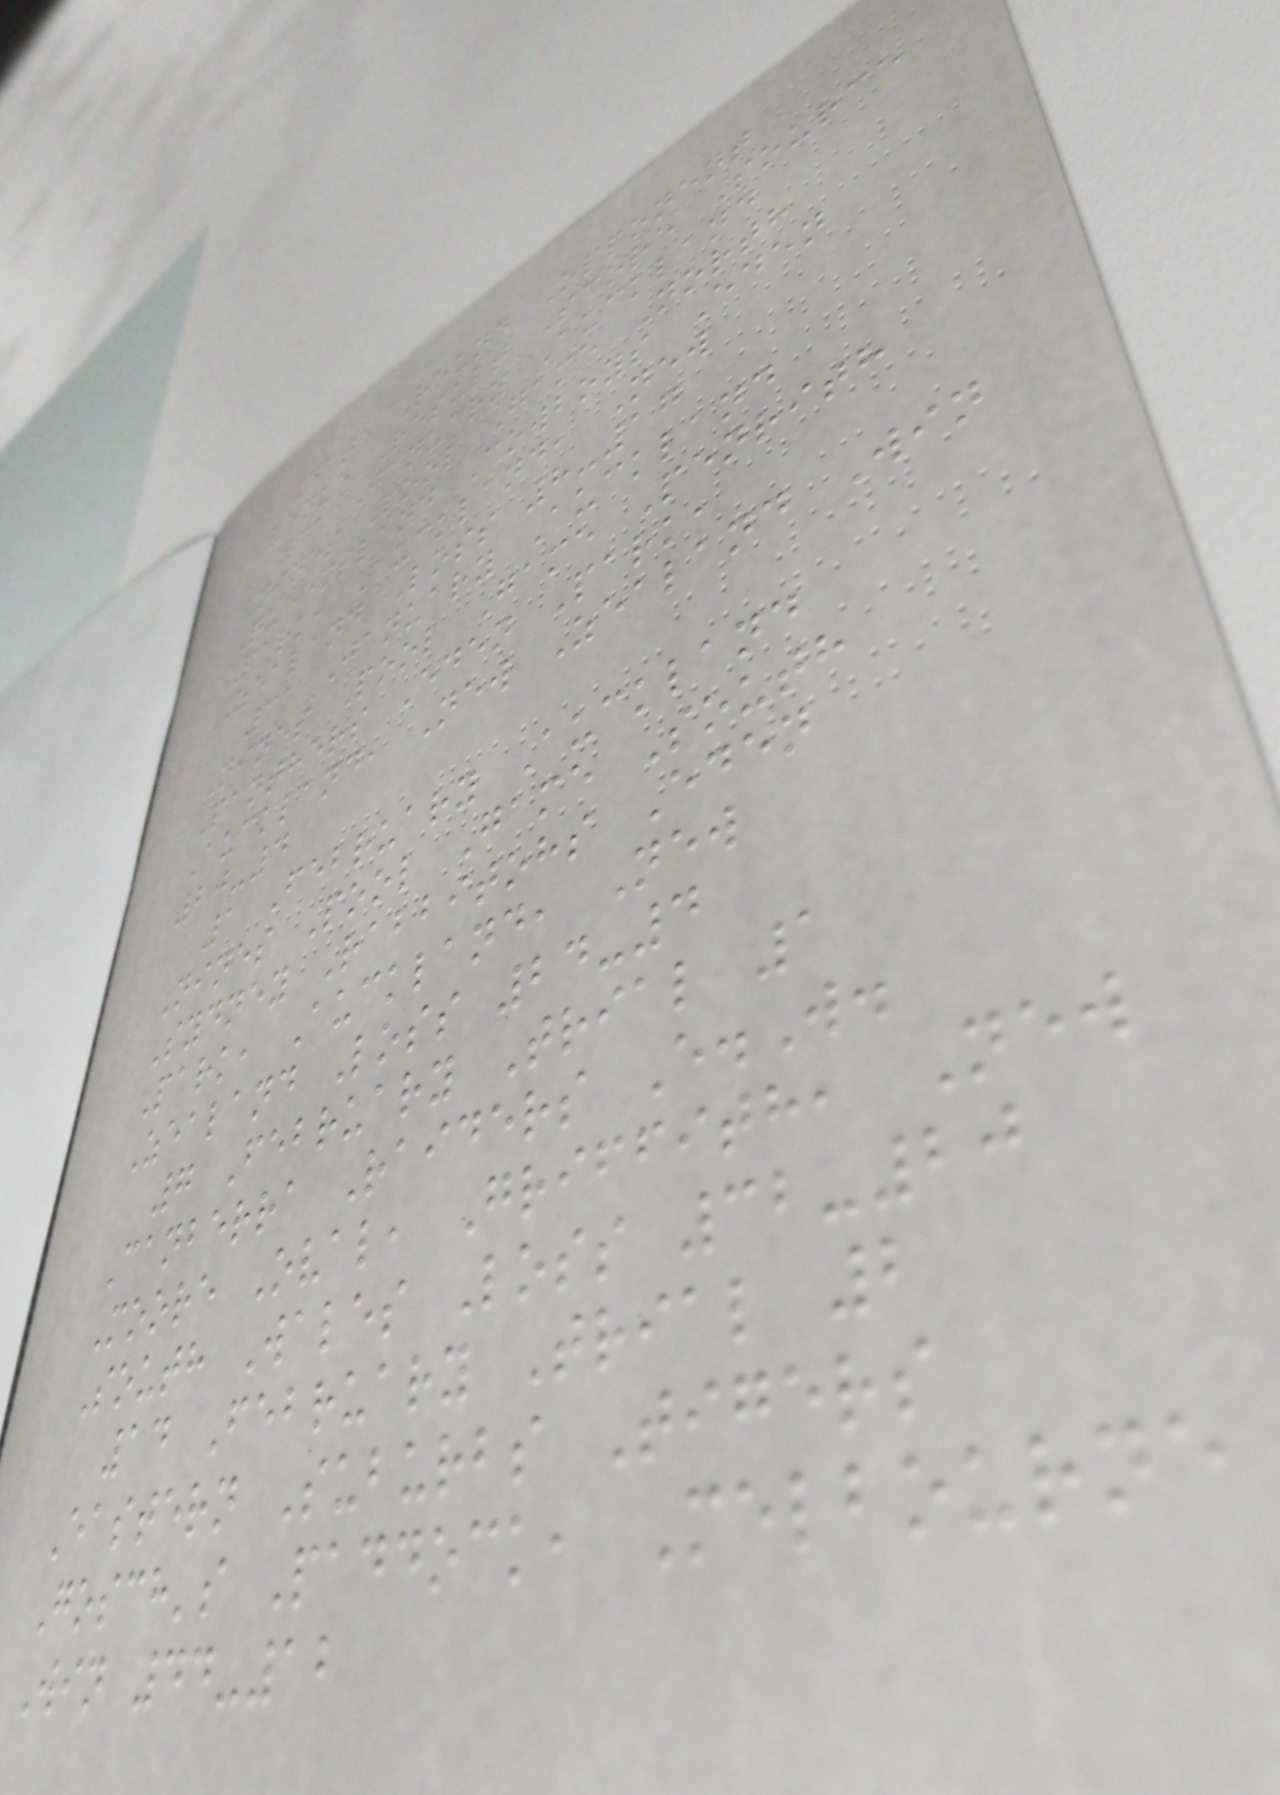Date Round Opponent
Venue Result Score Source
31 January Auckland
Nines Pool Game North
Queensland Cowboys Eden
Park, Auckland, New
Zealand Loss 8-17
31 January Auckland
Nines Pool Game Penrith
Panthers Eden Park,
Auckland, New Zealand Win
20-4
1 February Auckland
Nines Pool Game South
Sydney Rabbitohs Eden
Park, Auckland, New
Zealand Loss 24-4
7 February Trial 1
Canberra Raiders E.W.
Moore Oval, Griffith, New
South Wales Loss 32-20
14 February Trial 2
Eastern Suburbs Tigers
Gosch's Paddock, Melbourne
Win 44-12
